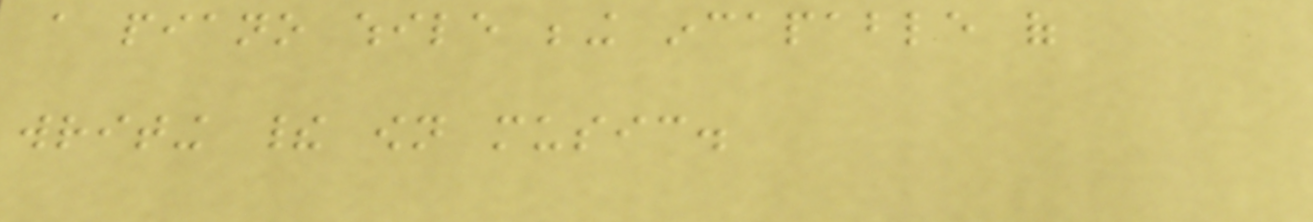a piano while being incapable of
writing their own music.
